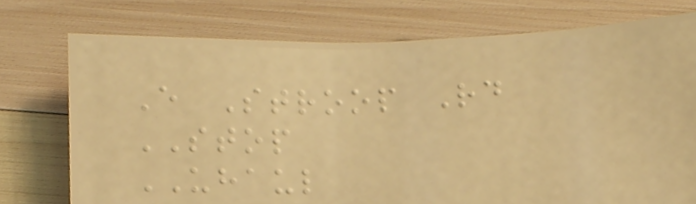E Stroop Rd
STOP
UHAUL
